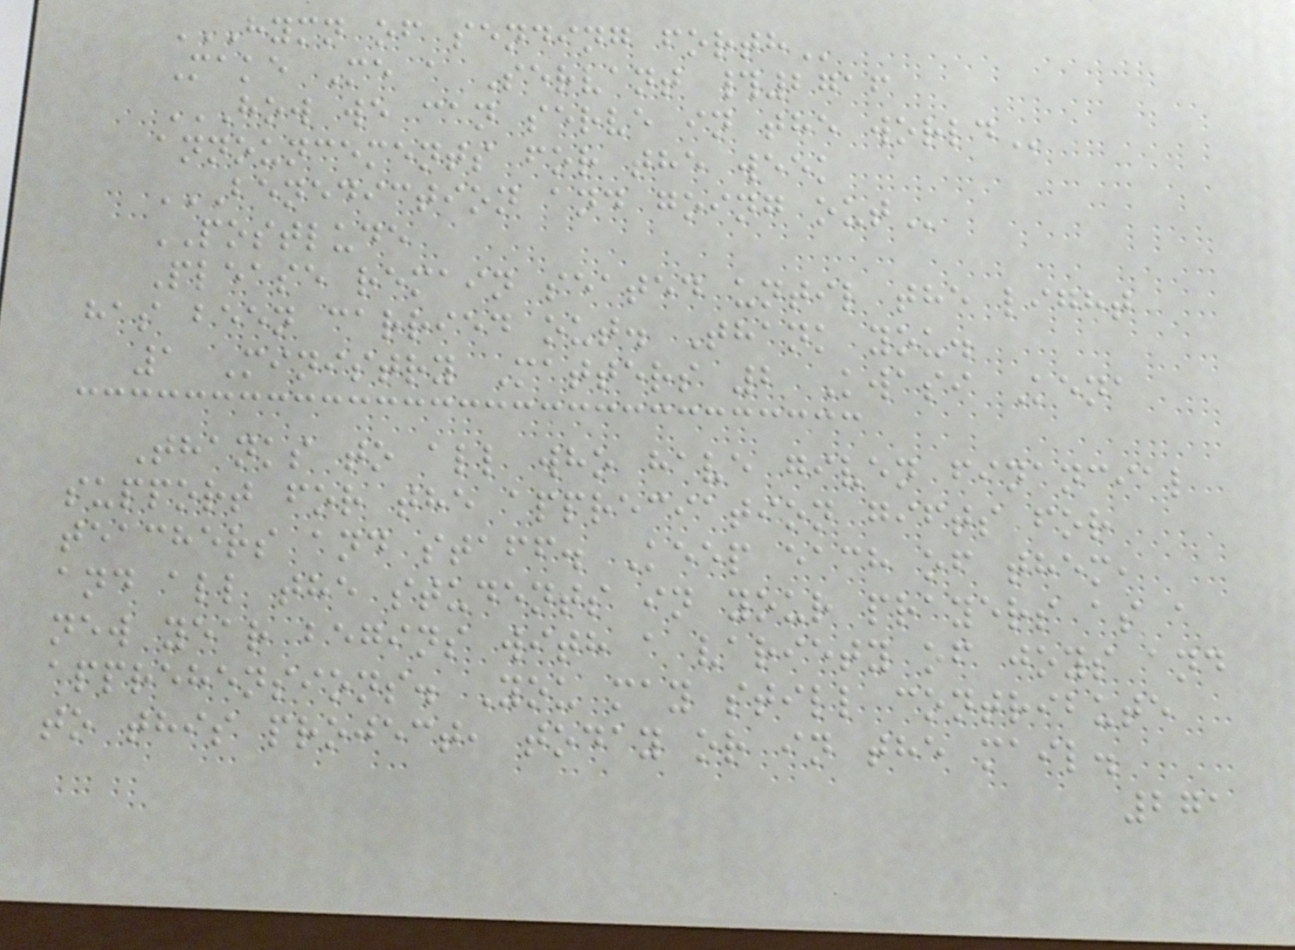HYMN OF SENDING FORTH
Make Me a Servant #2716
HOW WE CAN SERVE IN THE WORLD
announcements for the week
BENEDICTION AND GOING OUT
POSTLUDE
Please remain seated until the light
has been carried out. Thank you.
1 Ministry Matters 2 Kwasi Kena
Thanks to all who have given financial
support for the appreciation gifts for
teachers and staff. Keep each of them,
and all the students in your prayers as a
new year begins with a variety of joys and
apprehensions. You may still contribute
to this project, today or in the mail.
271
